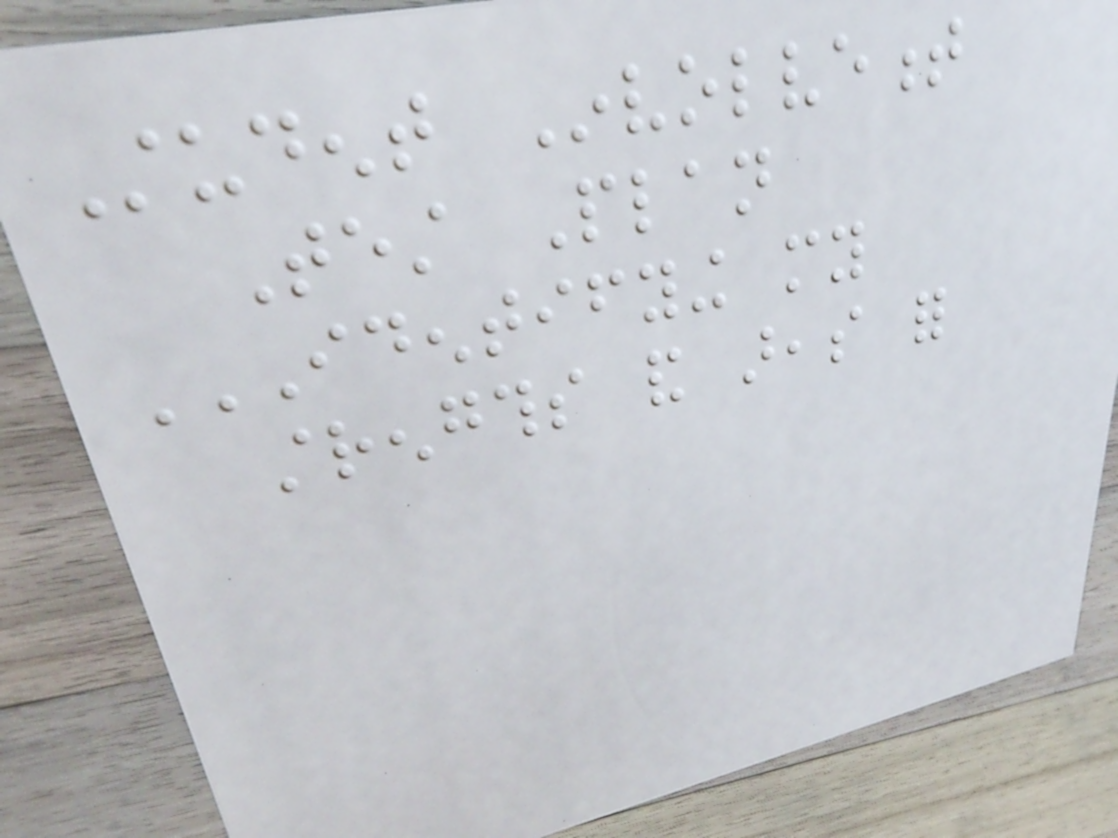Student Involvement
Test Plan
IDENTIFYING MY
STRENGTHS AND AREAS FOR
